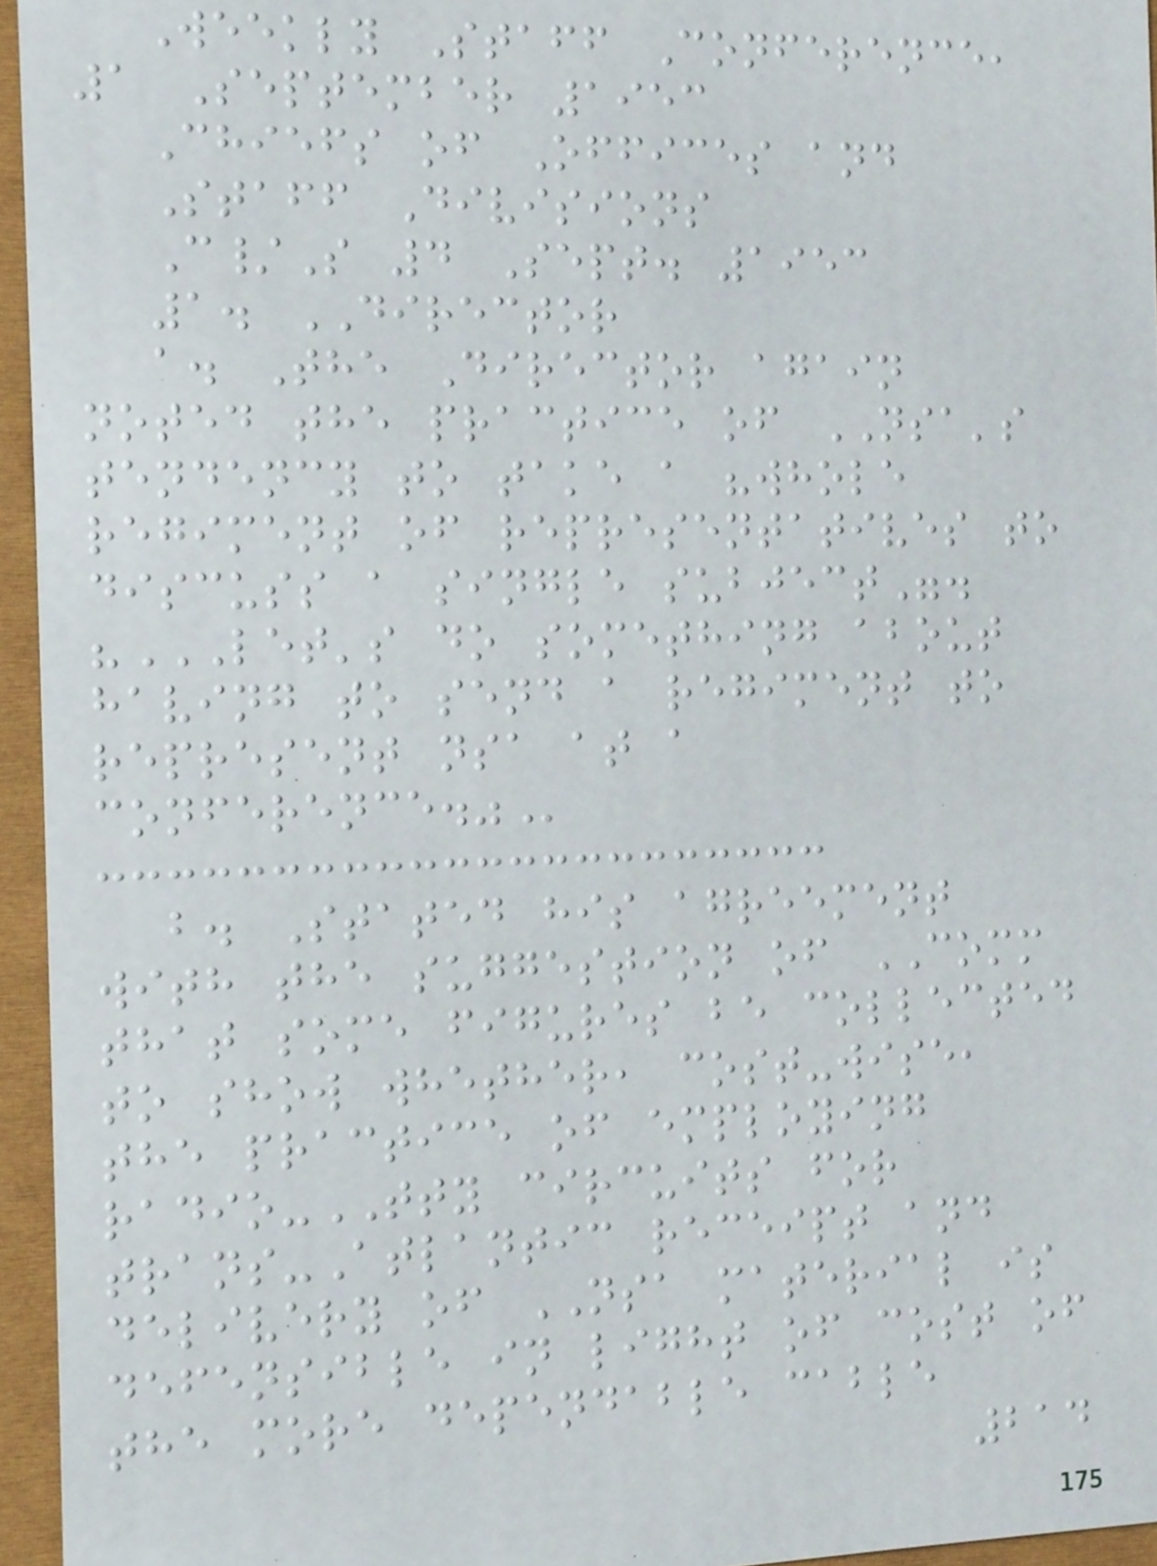Weekly Staff Conference,
1 September 1953
Chiefs of Offices and
Staff Divisions
C/S 4 Sept. 1953
1. DIRECTOR
a. The Director again
noted the practice of NSA's
tendency to take a "whole
regiment of representatives to
discuss a single subject".
"LET'S DO SOMETHING ABOUT
HAVING TO SEND A REGIMENT TO
REPRESENT NSA AT A
CONFERENCE."
b. Stated his agreement
with the suggestion of COMM
that some figures be collected
to show whether, cost-wise,
the practice of employing
radio-TTY circuits for
trans-Atlantic receipt and
delivery of NSA material is
defensible in light of cost of
the more dependable cable
214
